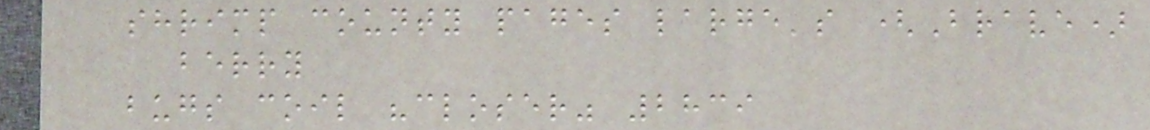shrimp county pages large's (Brave)
berry
bugs coil "closer" 2839
